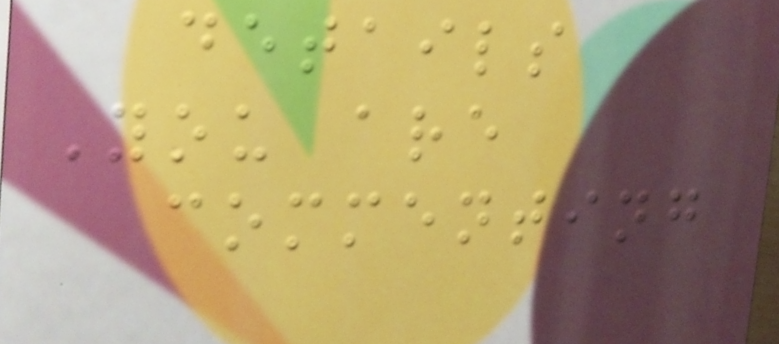details
You are
commenting
